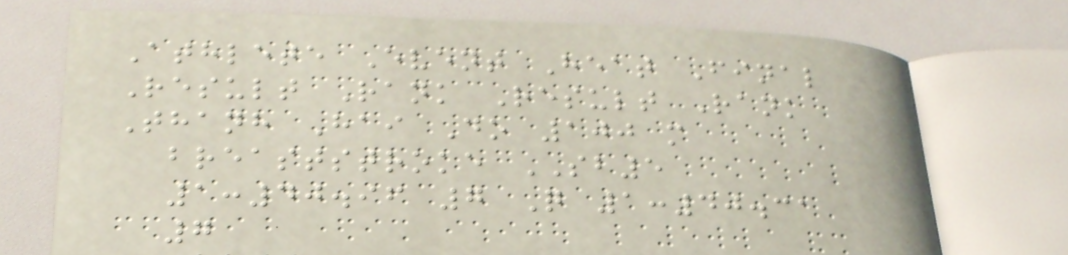Athlete Event Heat Final
Result Rank Result Rank
Thanh Hai Do 100 m
breaststroke SB5
1:40.96 7 Q 1:40.31
7
